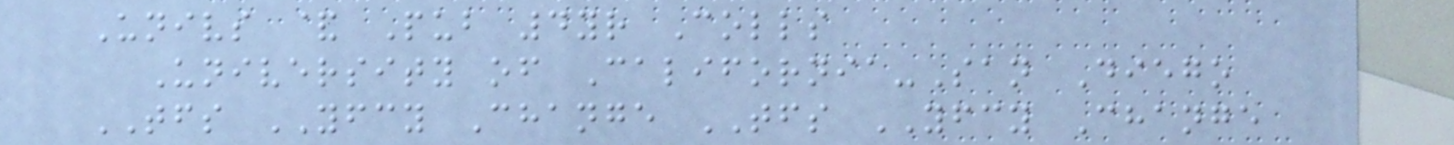Univs & Pub 4yr Colls
University of California-San Diego
TFS YFCY Change TFS YFCY Change
